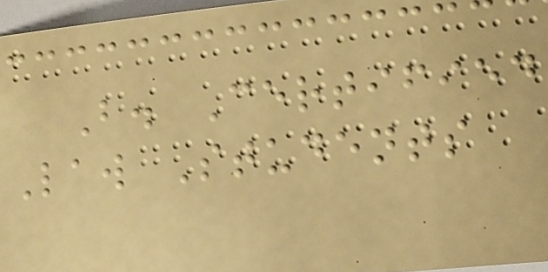B. Certified
Law Students
